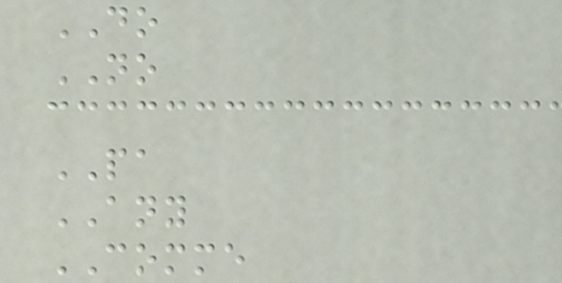DO
NO
PA
ANY
COMME
